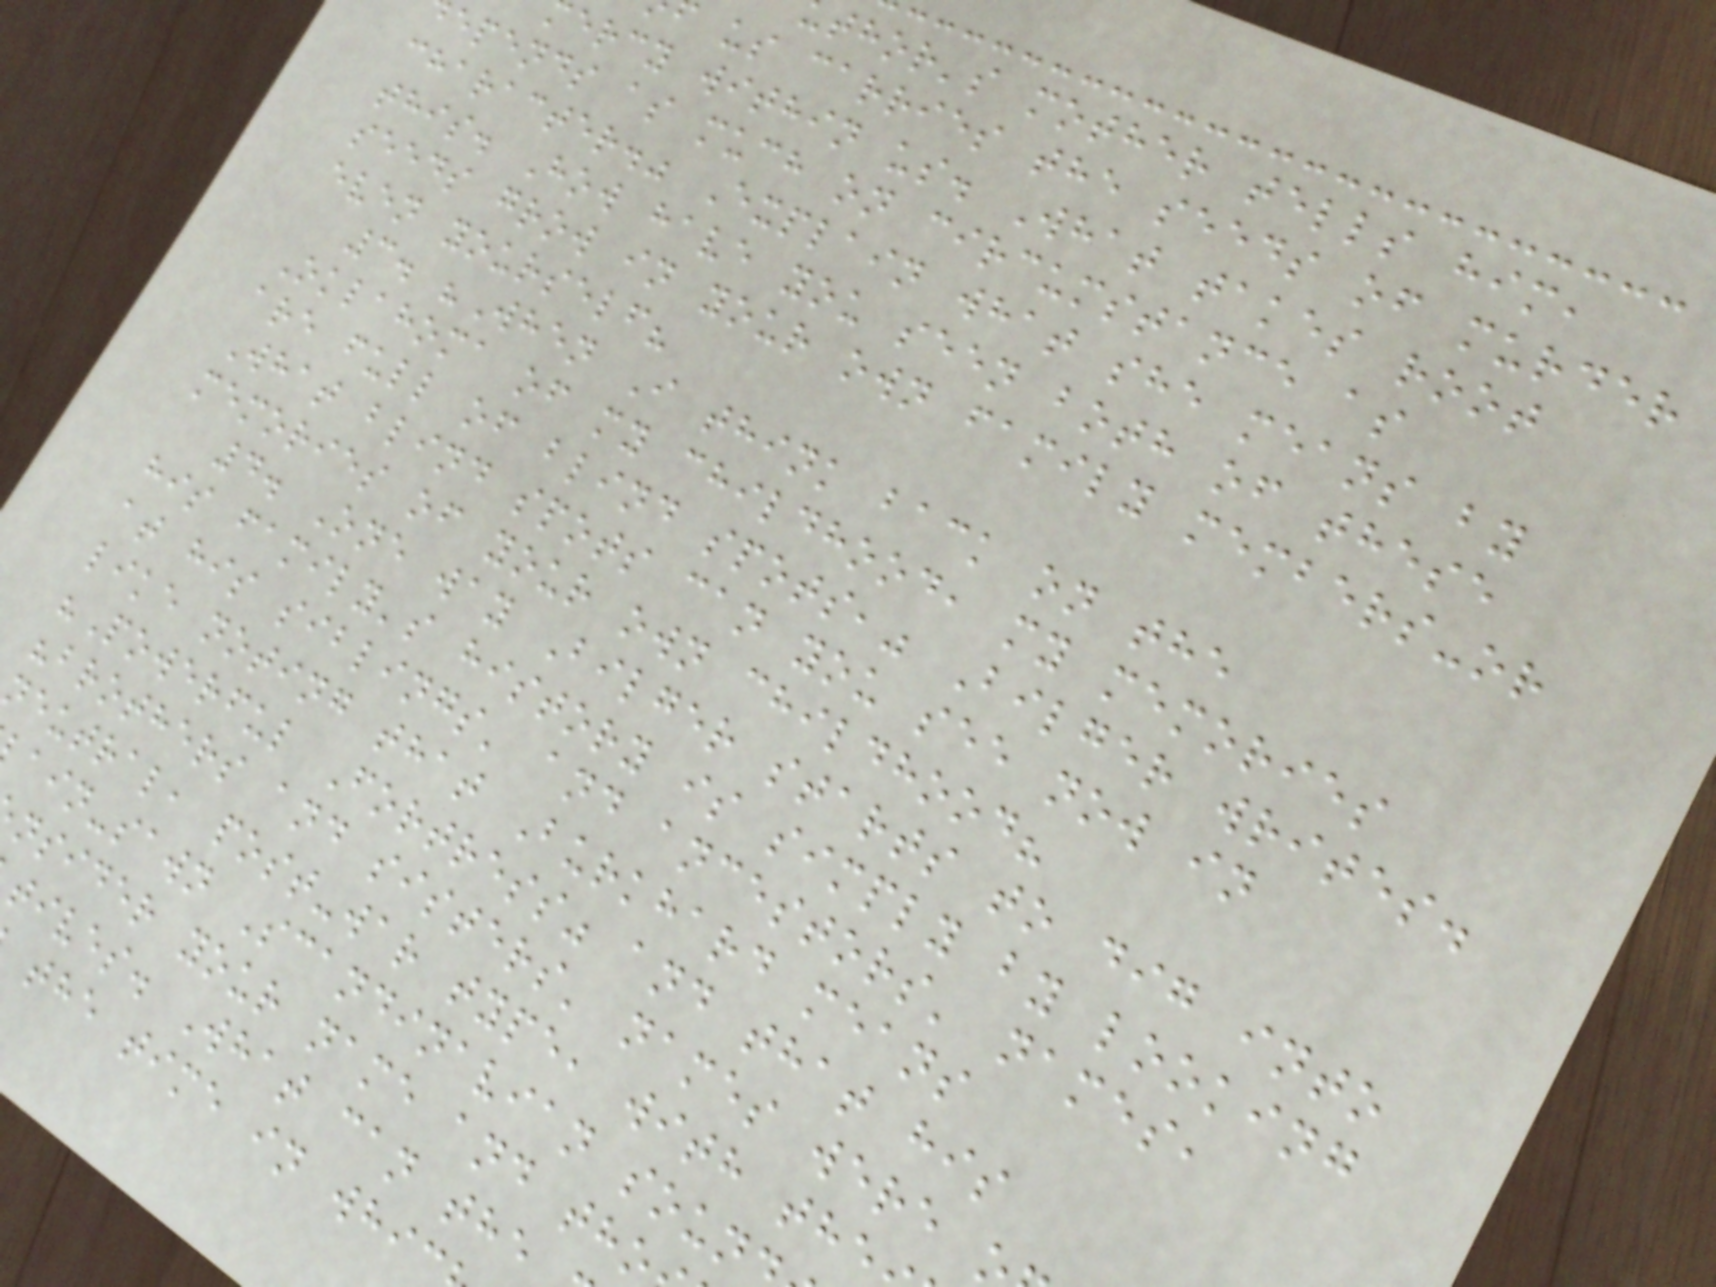thor's mother tells him,
us carries the seeds of murder
ercy within us. What takes root
epends as much on circumstance as
character." Explain what she means by
this. How have you seen both of these
seeds grow in your own family members-or
even yourself?
3. "When I think back on the
Oklahoma of my childhood, my memories
are full of blind spots," Bilger writes.
What blind spots can you see now in
memories of your own childhood?
4. One way Bilger starts to dig into
his family's history is simply by looking
at his siblings' and ancestors' names,
like noting that Burkhard means
"Powerful Fortress" and that his
"brothers and sisters' names were
neutral, post-war type, with the
ain-sawn Scandinavian soun
nsider your name and tho
tives. What can the
the time in whic
